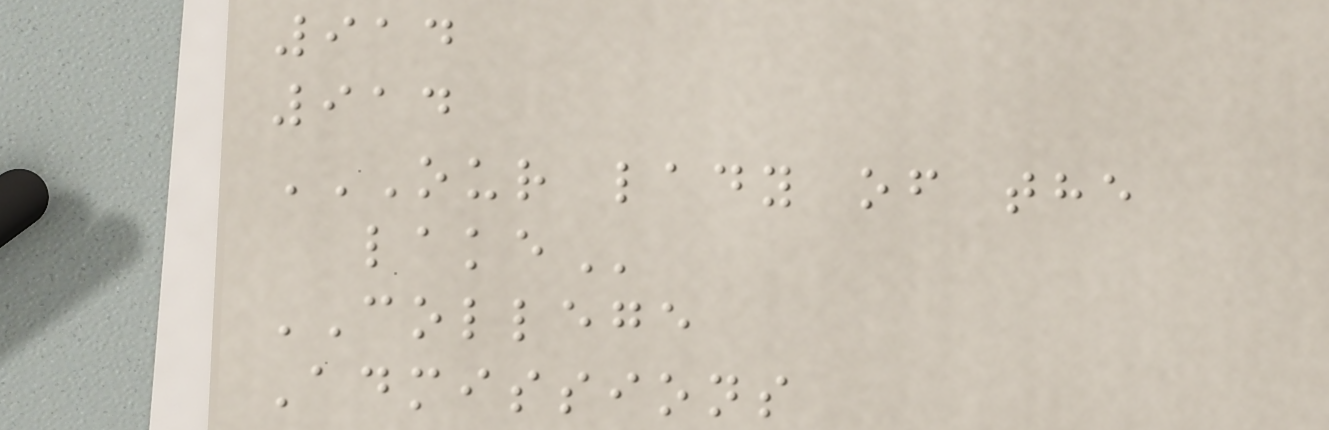914
914
OUR LADY OF THE
LAKE
COLLEGE
Admissions
